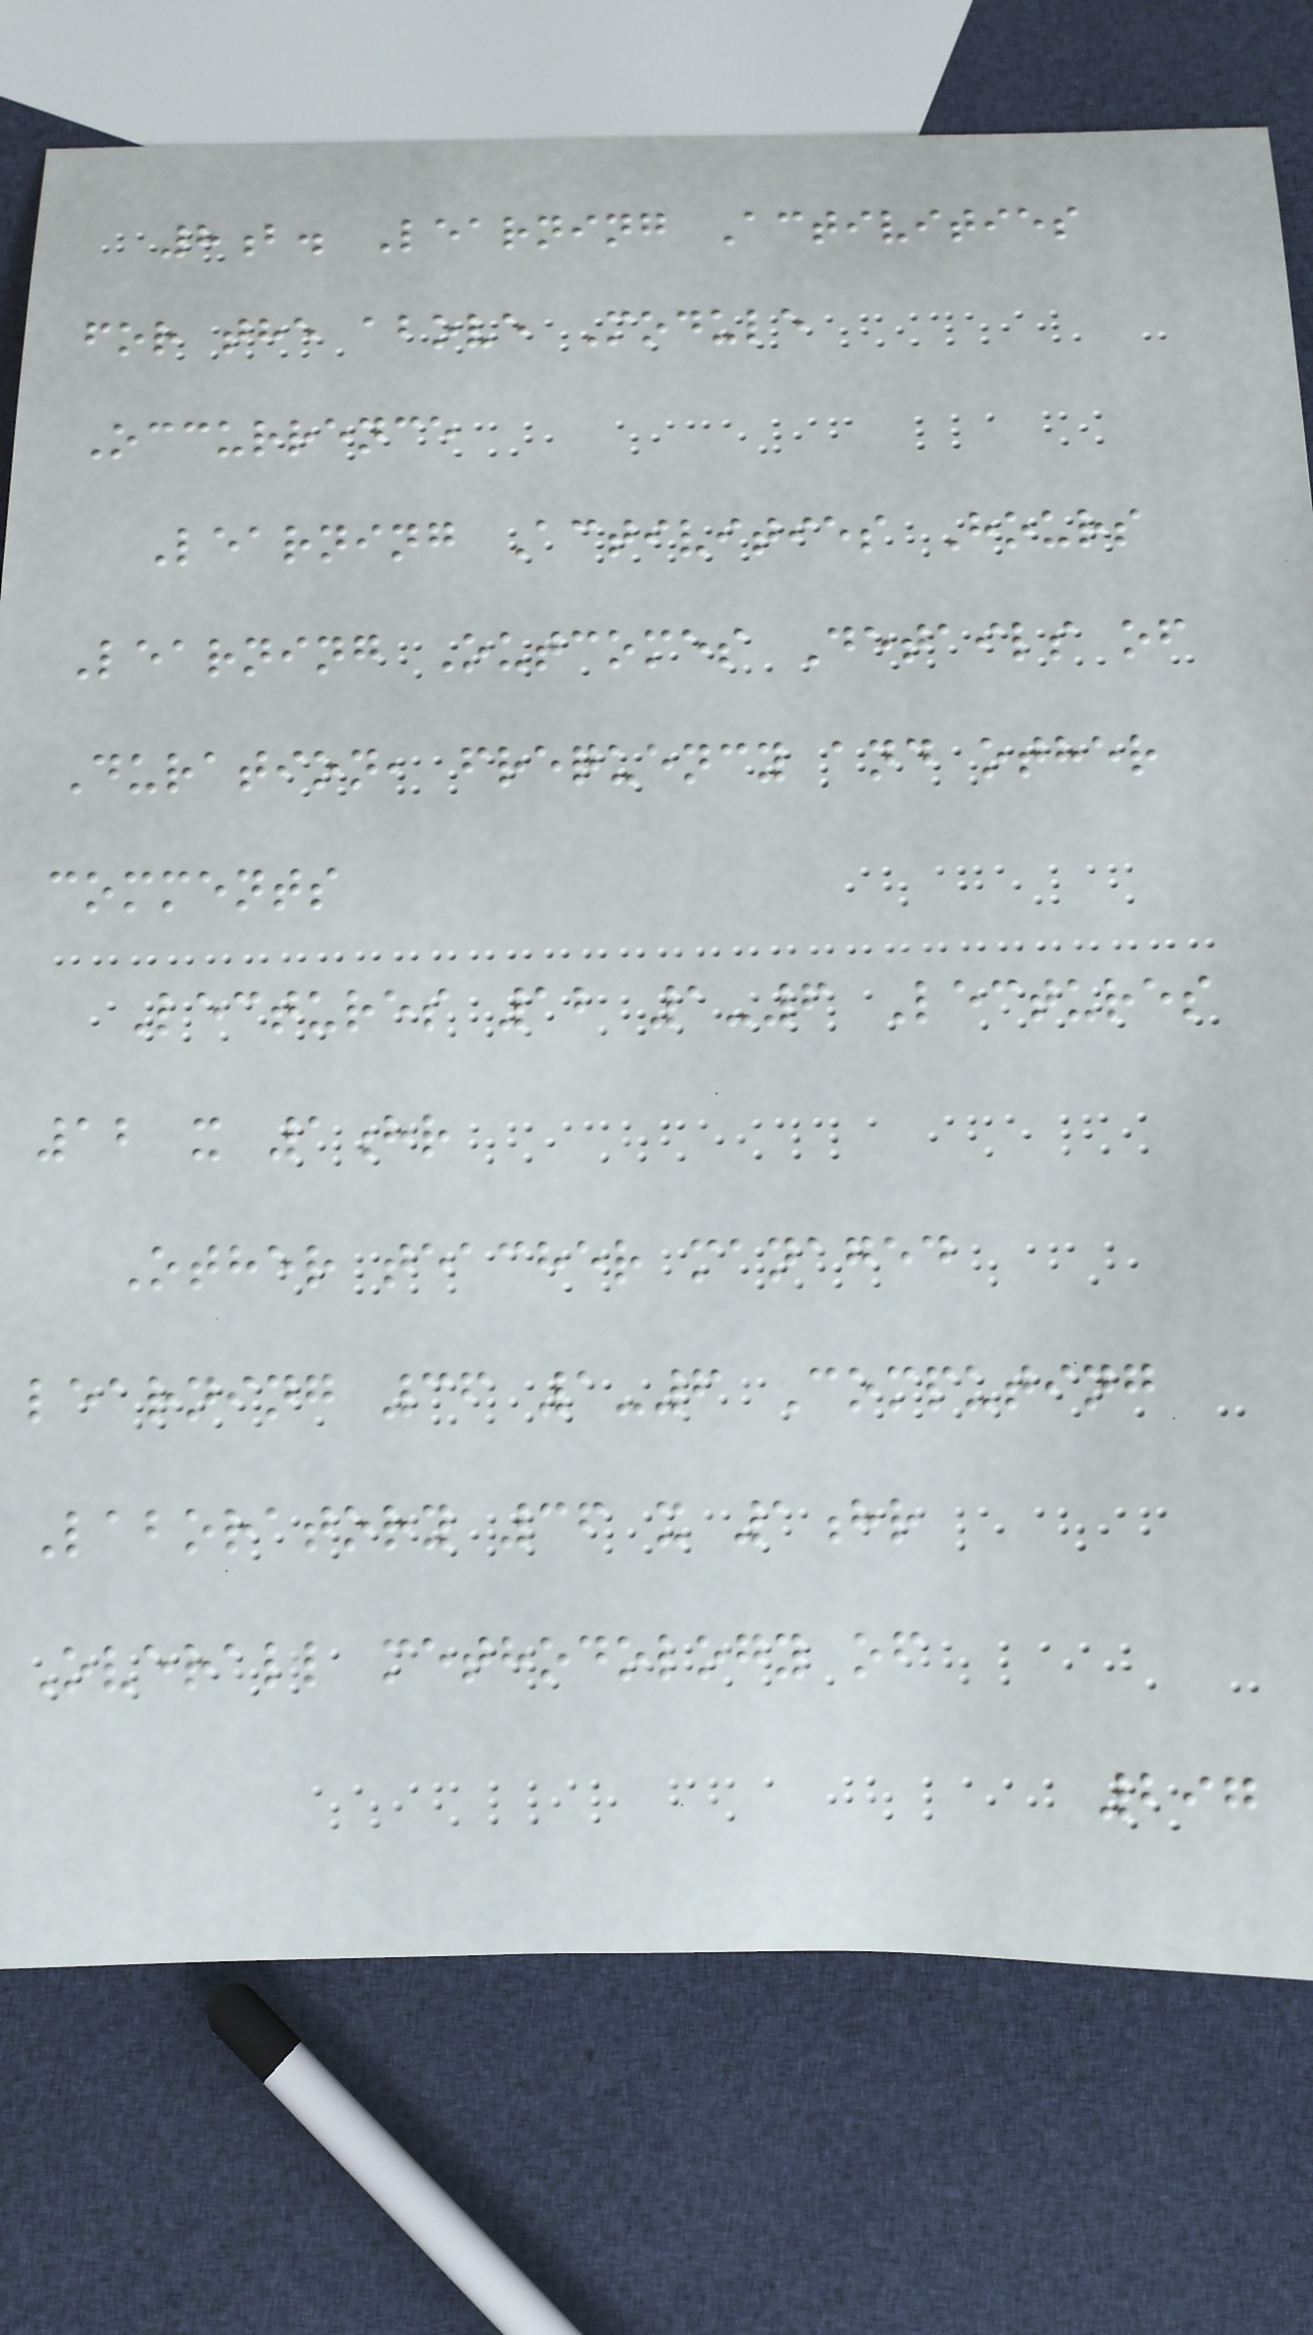8b. Learning Activities
for the above Module
Occurrence
Learning Activities Hours
Learning Outcomes Details of
Duration, frequency and other
comments
Lectures 12 1-6 Lectures
12 x 1hr
Other teacher managed
learning 36 1-6 Computing
Laboratory 36 x 1hr
Overall methodology of
297
